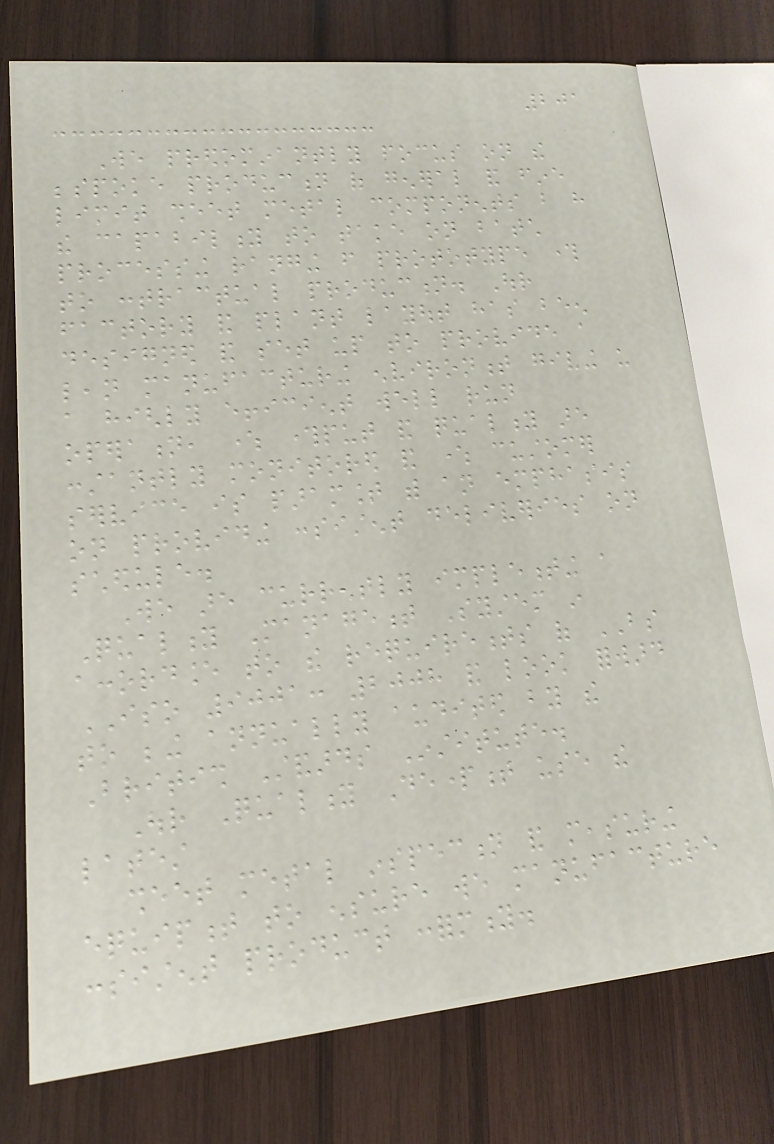201
We predominantly focus on the
bespoke production of general and fine
limit sheet metal components but have
the capability to take on batch
processing ranging from prototype through
to contractual production. Our
factory and plant layout has been
designed and set up to provide a
lean manufacturing environment giving us
a highly efficient well run
operation, where throughput and quality are
constantly monitored and where customer
service is paramount with an emphasis
on providing consistent deliveries on
schedule.
We are currently implementing a
Quality Management System in
accordance to the requirements of BS
ISO 9001: 2008 and look forward
to being annually audited by the
British Standards Institute.
Our Quality Department use the
latest
sheet metal inspection and measuring
equipment to ensure we manufacture
consistent product conformity.
